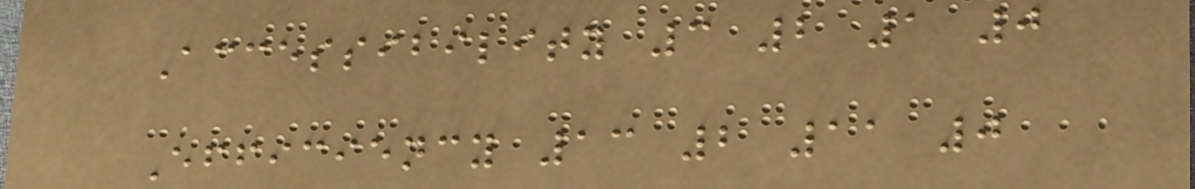Accessibility 3 2 1 0
Efficiency 13 2 11 0
